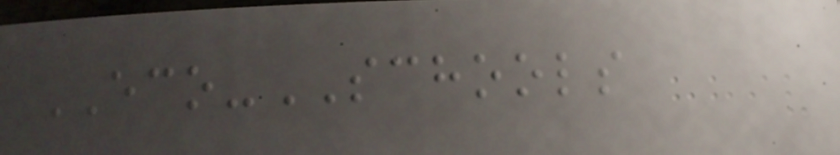ECO-SCHOOLS
